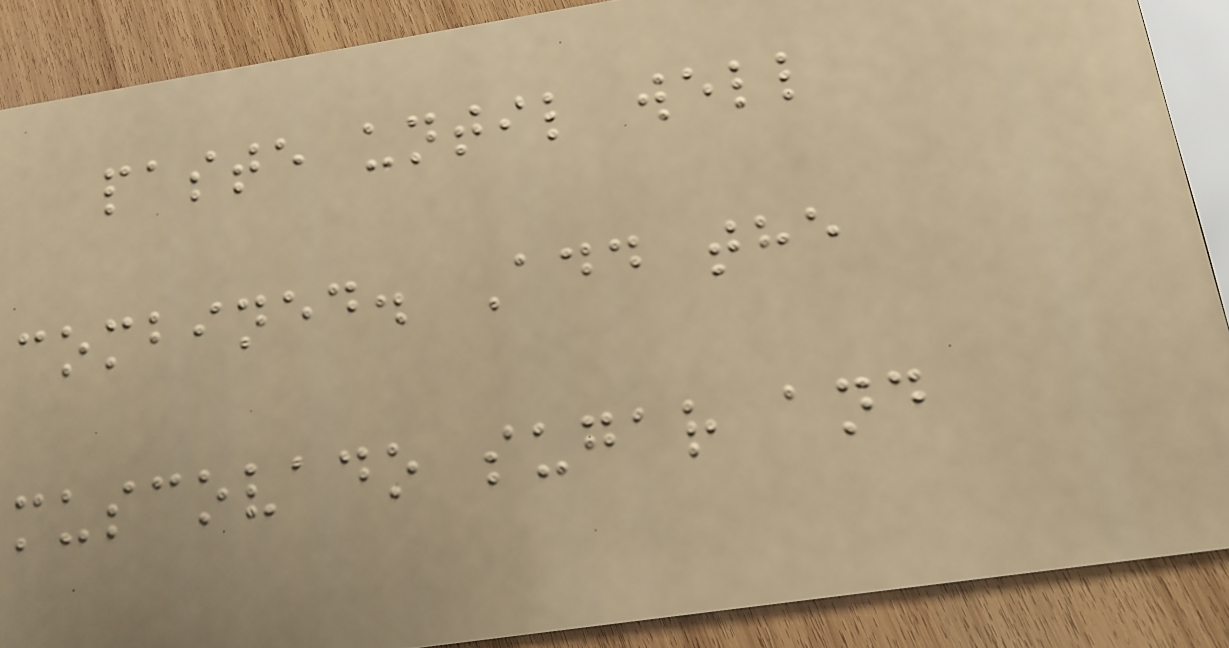paste until well
combined. Add the
muscovado sugar and
